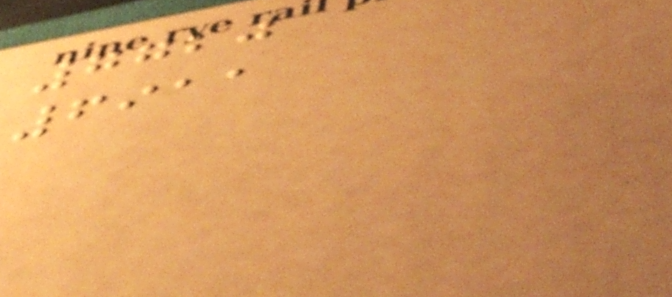7720
6911
